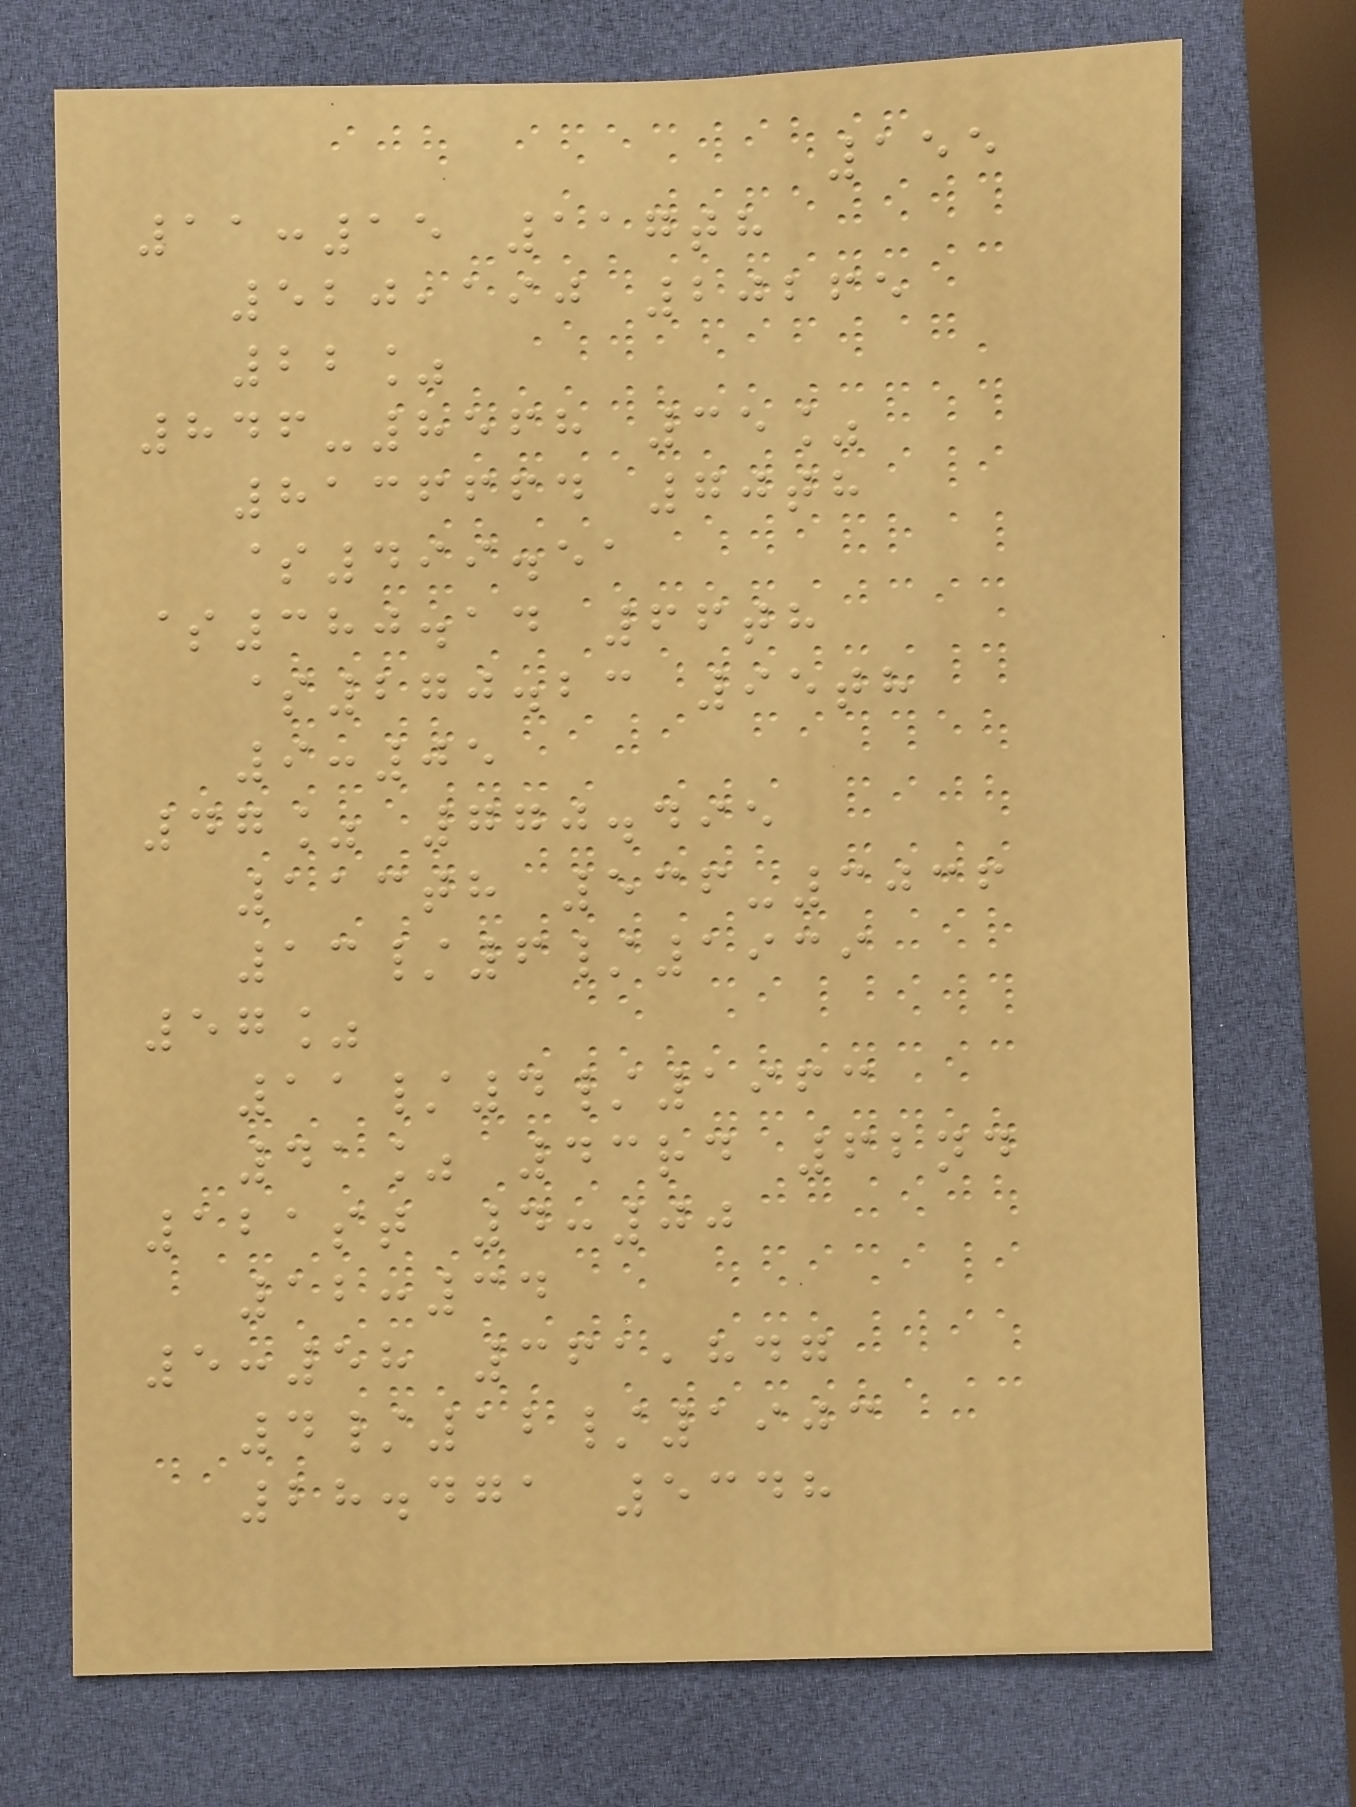155
11:15 117th
520,190 20265
22%
846-8568 35%
8136664 70th
$499.51
$380.14 66th
$270.23 95th
9:05
47% 770.495
113th 536-3036
13/6/1939
57%
11/4/1963
41% 43rd 62nd
121st 4:00
12:34
5:58 361,847
4/12/1903
28.471 5348
